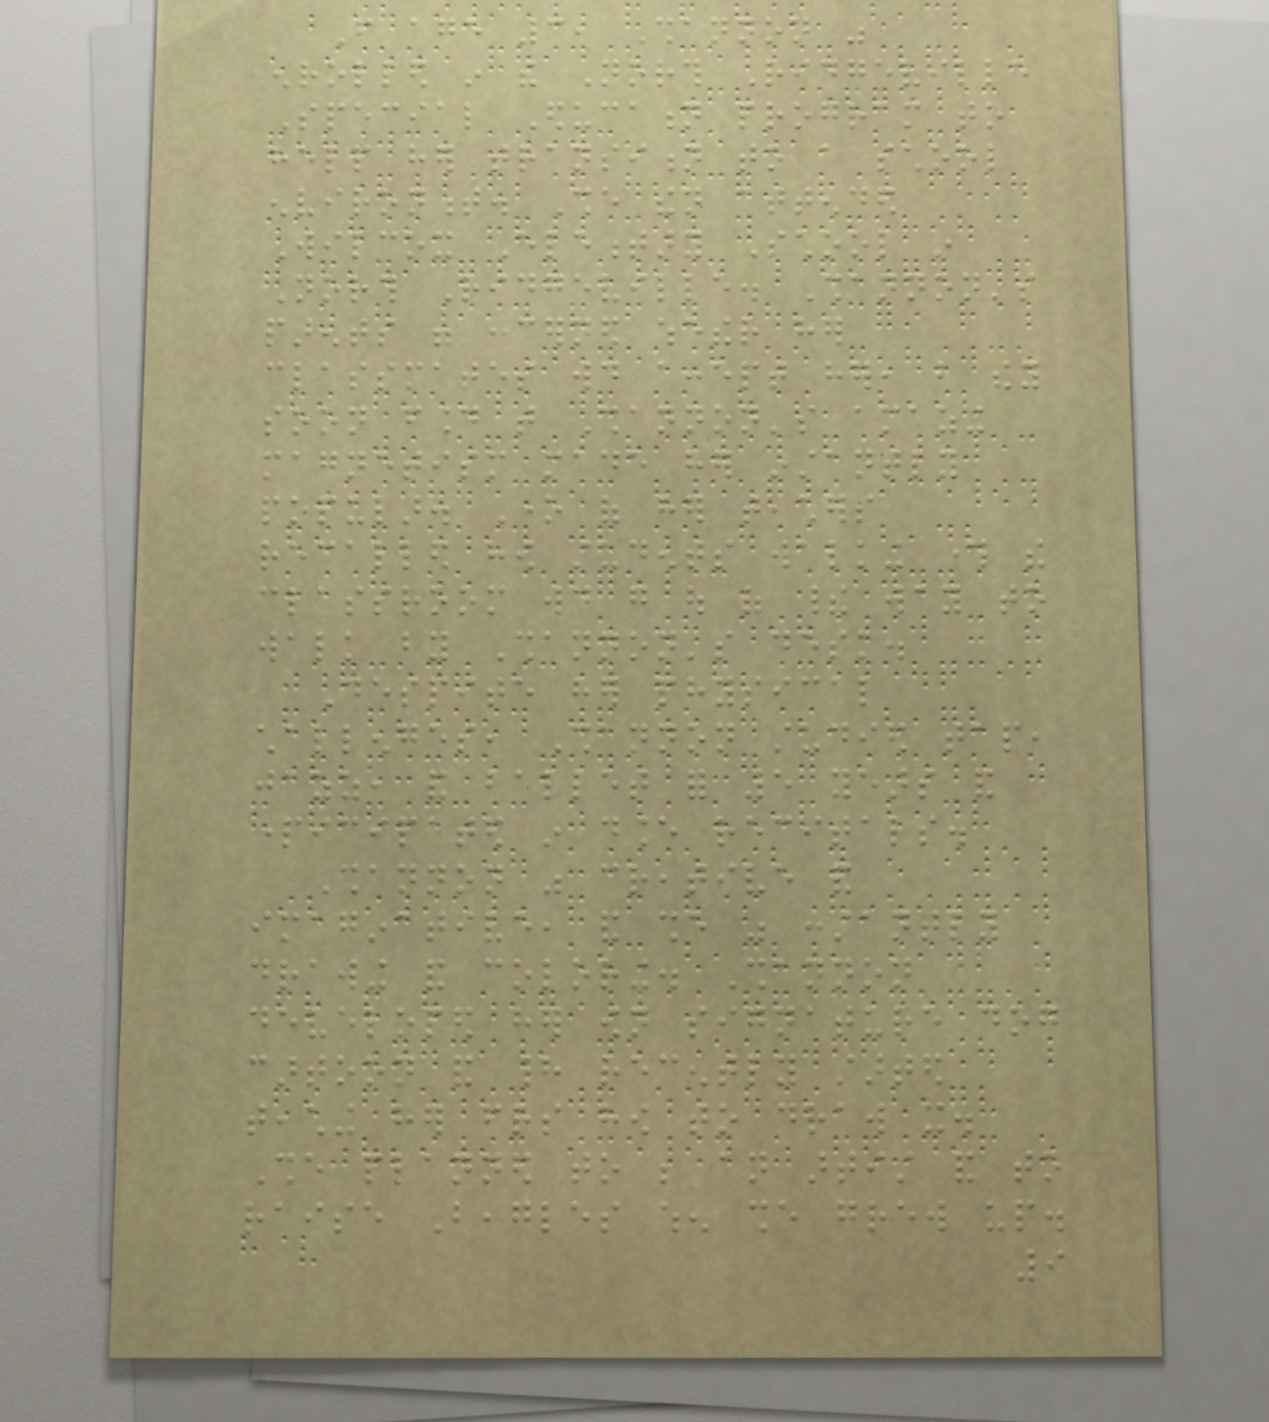From age 3, Shannon was
enrolled in the North Ridgeville
Special Education program to
help her transition to a school
environment. She then attended
Wilcox Elementary School in
North Ridgeville. Shannon's
parents were concerned whether her
classmates would accept her, but they
soon found that Shannon's amazing
magnetism made her instantly
popular. One of her teachers
recalled how students walking through the
classroom would go out of their way to
walk by Shannon's desk.
Despite her physical
challenges, Shannon studied tap,
jazz, and ballet for 5 years and
participated in dance recitals.
Shannon was creative and
imaginative, and she was constantly
drawing and coloring. Shannon
developed her own signature dog
cartoon and had recently started
teaching her friends how to draw it.
She planned to be an artist and to
raise Beagles when she grew up.
9
